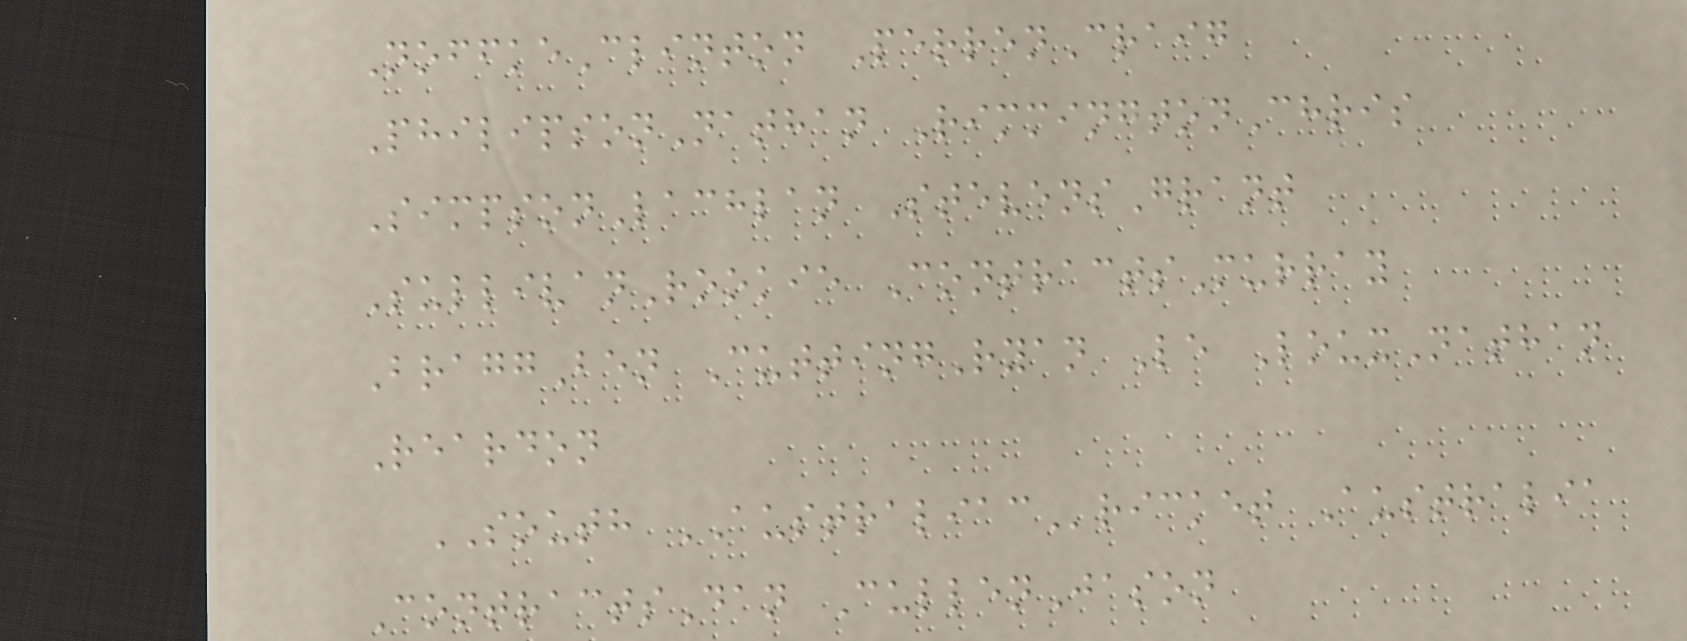NoffkeClinton PerrenCraig
PhilipsonNathan RimmingtonChris
SimpsonLachlan StevensGrant
SullivanRookie ContractsMurray
BraggBen CuttingRyan Le LouxNathan
Reardon
SOUTH AUSTRALIACricket Australia
ContractsDan CullenJason
